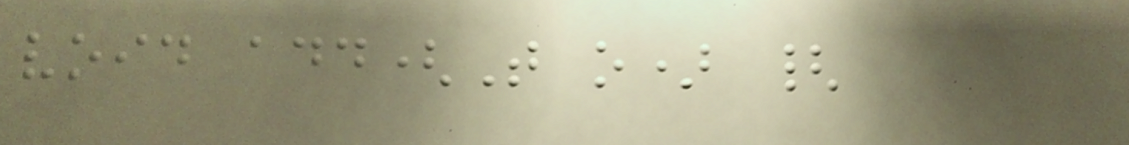void add(T o) {
